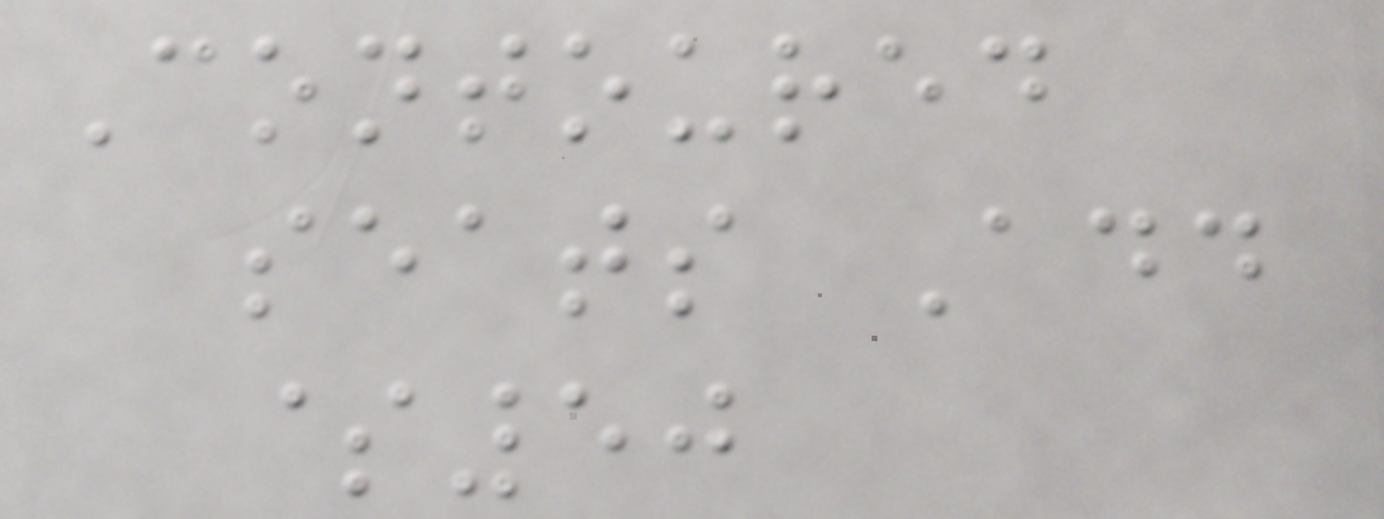Contoured
seats Add
$50
